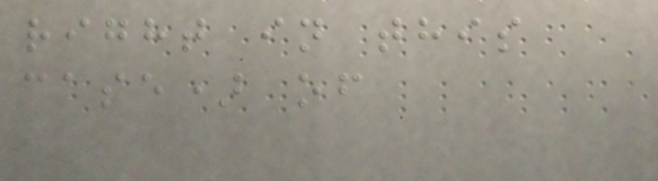right in this
case) of
